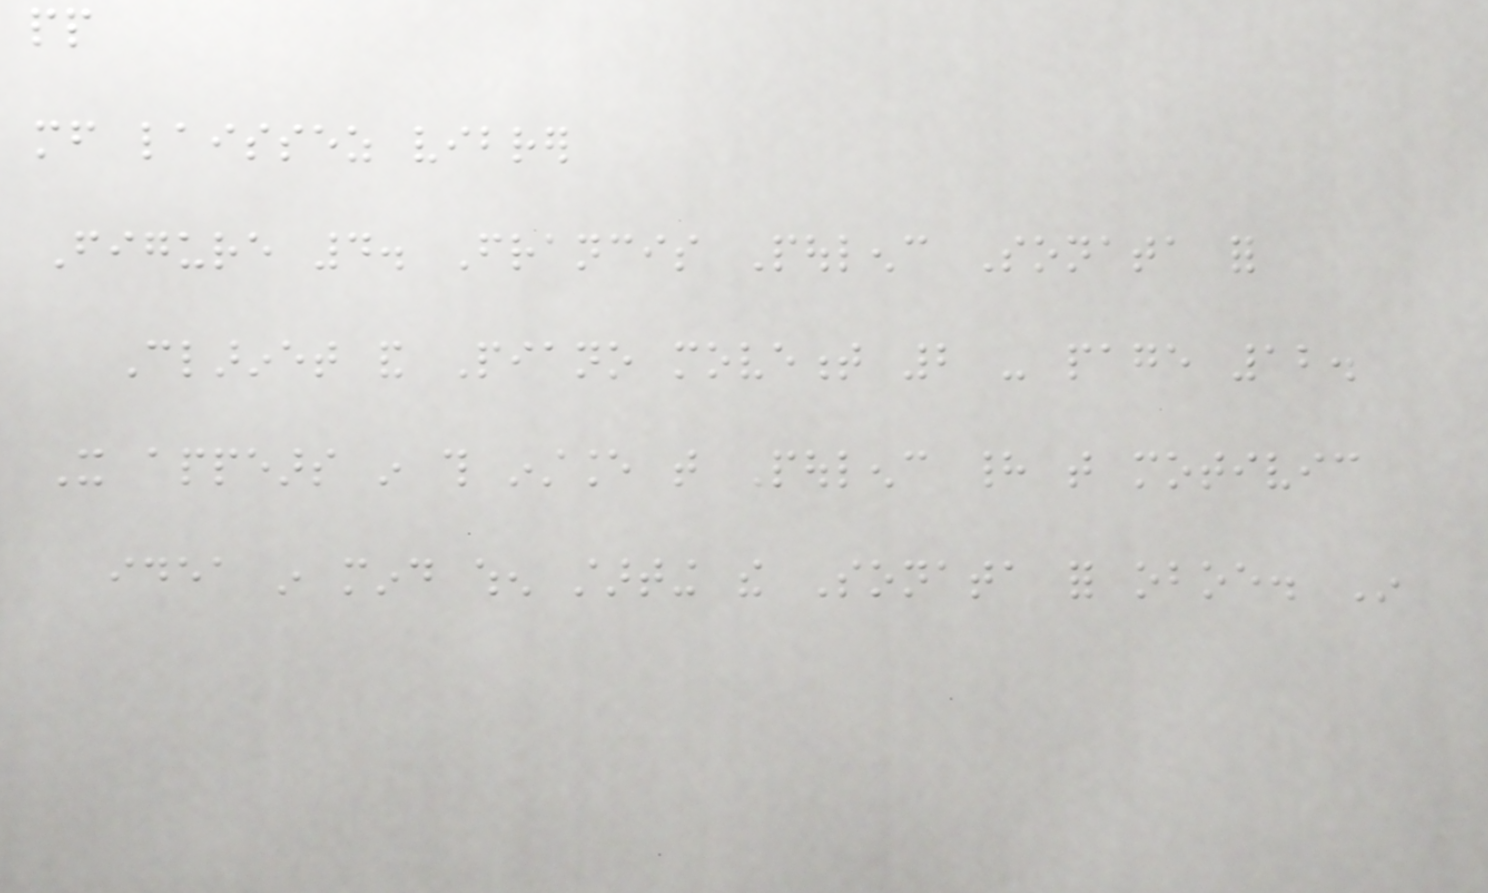pp
mf laissez vibrer
Figure 4. Francis Poulenc Sonata for
Clarinet and Piano movement 2 - page 12.
It appears in this instance that Poulenc had that motivic
idea in mind when starting the Sonata for oboe. In
